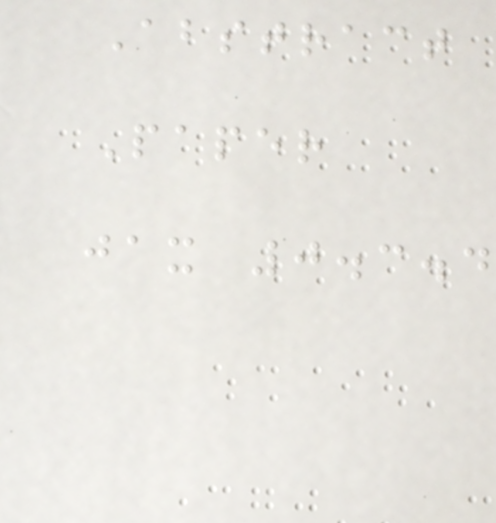Abstract
Paper
jax 0.3.4
